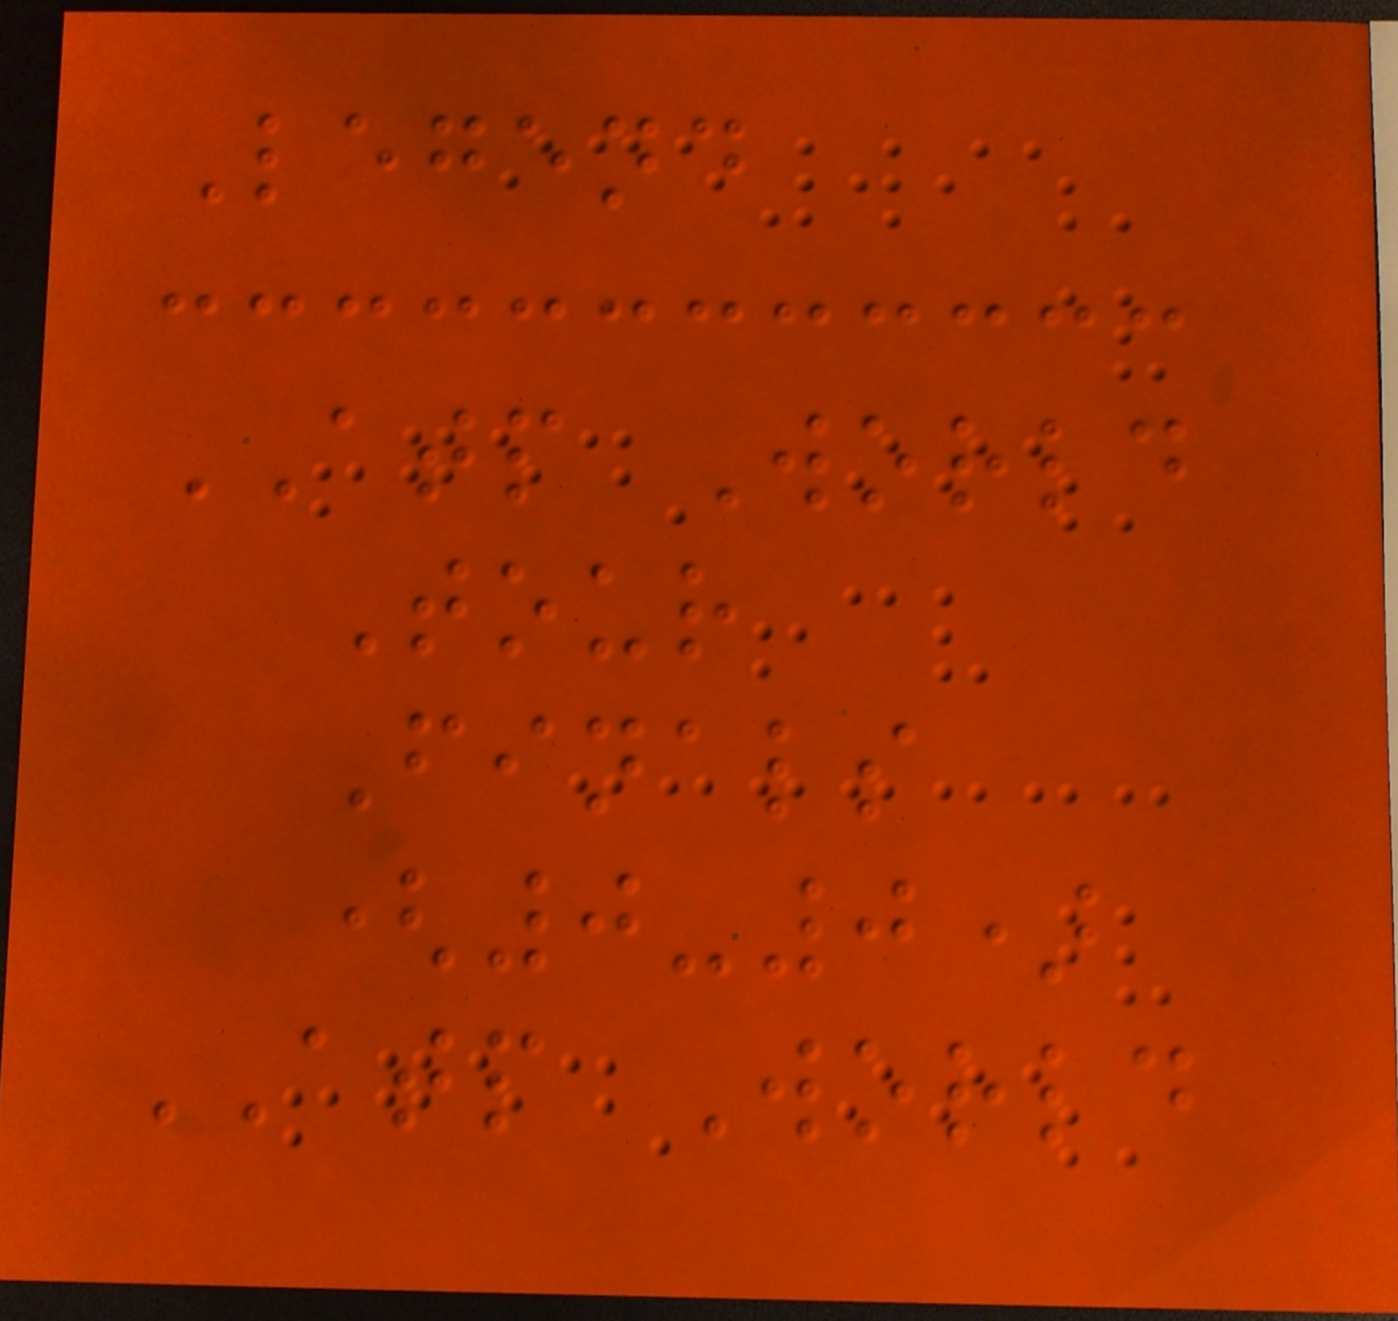Legend
ATP World
Tour
Finals
(0-0)
ATP World
